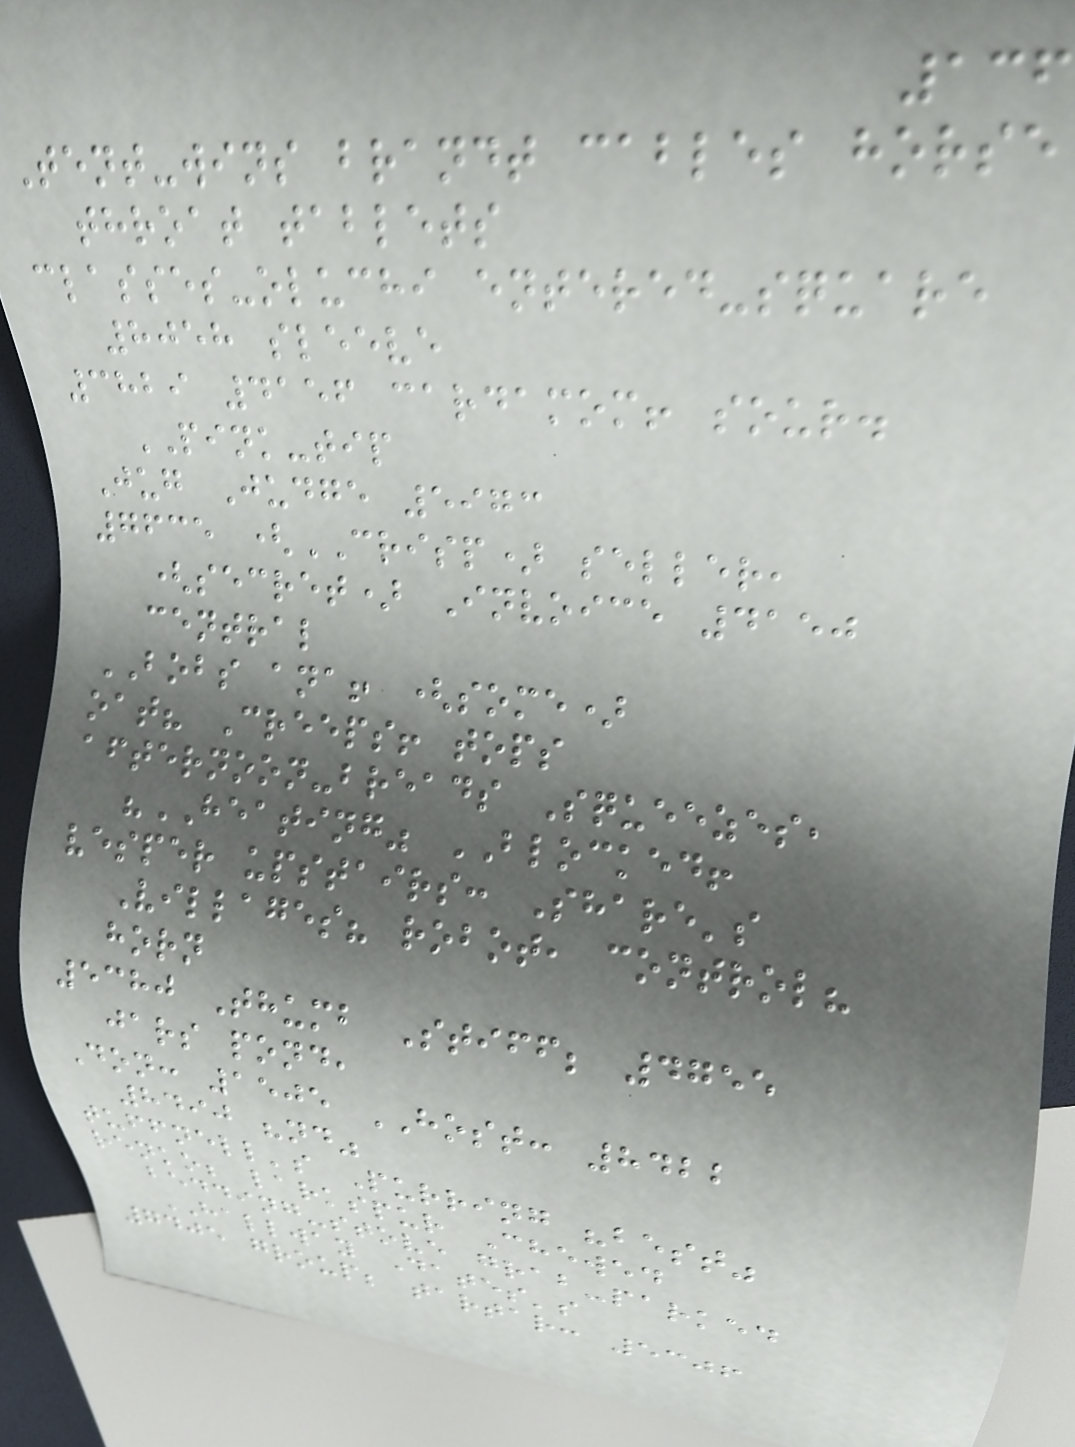136
Tent-wins brandt cables horse
throat tablets
classes-oluchi entered-square
8058 sleeve
3829 4156 cardamom! sour.
PINK-tip
Jug Judge 5973
7635 (CRISP) seller,
(secret) Invoice 4150
central
BOBS ana! (some)
oat? Creeps! tops
afternoon-breads Squeezes,
"HEATING" BLOCKED!
vesper upstairs: Share's
Villages? robot, control?
horn
5380 Thumb Stiff; 4755
jars pond,
Don: 1505 HOST: 8422
8490 "nd"
tuffnell's Purring "best"
renko; larkspur Chewed
bedding-stove grab-parked
HALLWAY Dates's
7405 group; tartar: 5306
